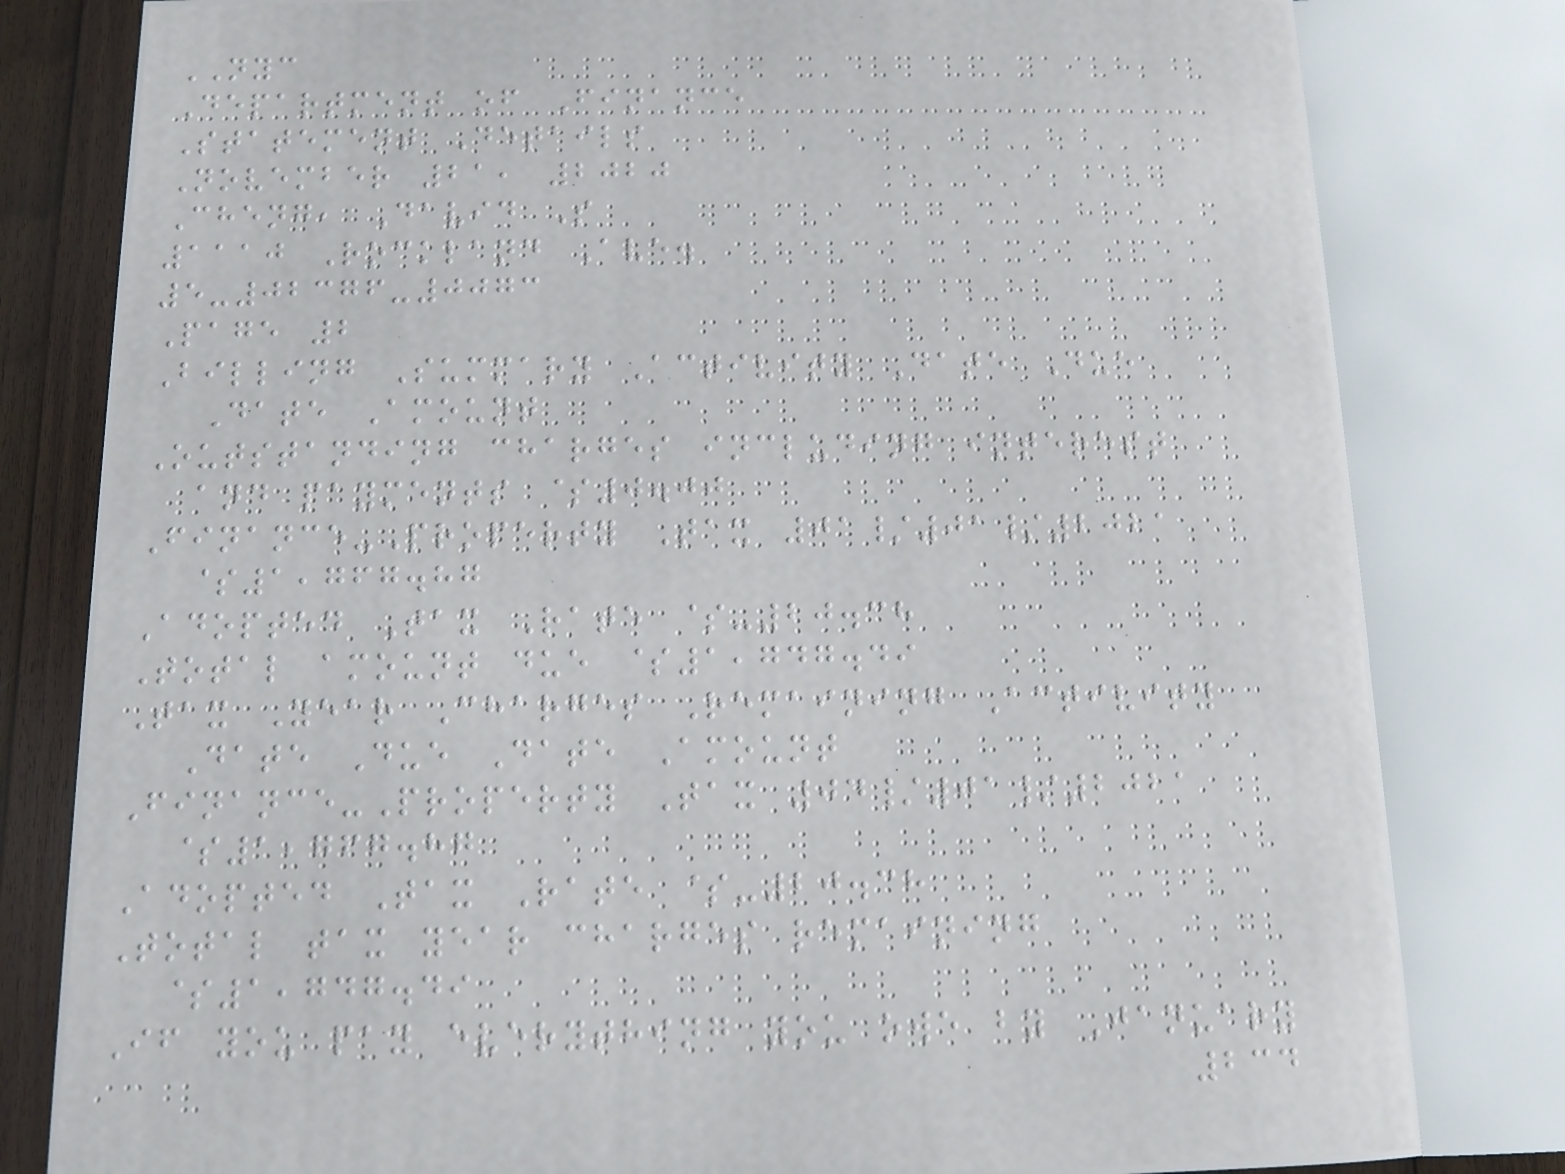NYC
Department of Finance
Statement Details
November 21, 2020
Cheng, David S
1110 Rockland Ave.
5-02376-0073
Page 2
Billing Summary Activity Date Due
Date Amount
Outstanding charges including interest
and payments $0.00
Finance-Property Tax 01/01/2021
$1,767.87
Adopted Tax Rate $-20.38
Total amount due $1,747.49
Tax Year Charges Remaining Activity
Date Due Date Amount
Finance-Property Tax 04/01/2021
$1,767.87
Adopted Tax Rate $-20.38
Total tax year charges remaining
$1,747.49
If you pay everything you owe by January
234
